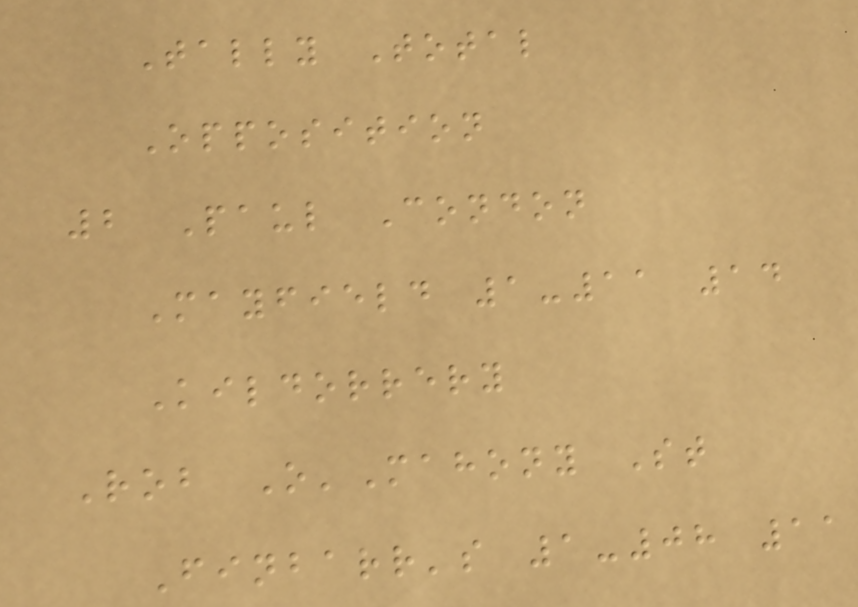Tally Total
Opposition
2 Paul Condon
Mayfield 1-11 14
Kildorrery
Rob O'Mahony St
Finbarr's 1-08 11
